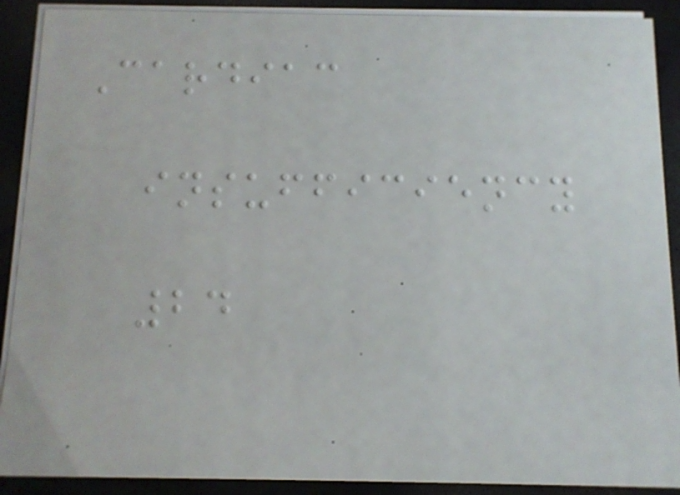Cardiac
insufficiency
24
